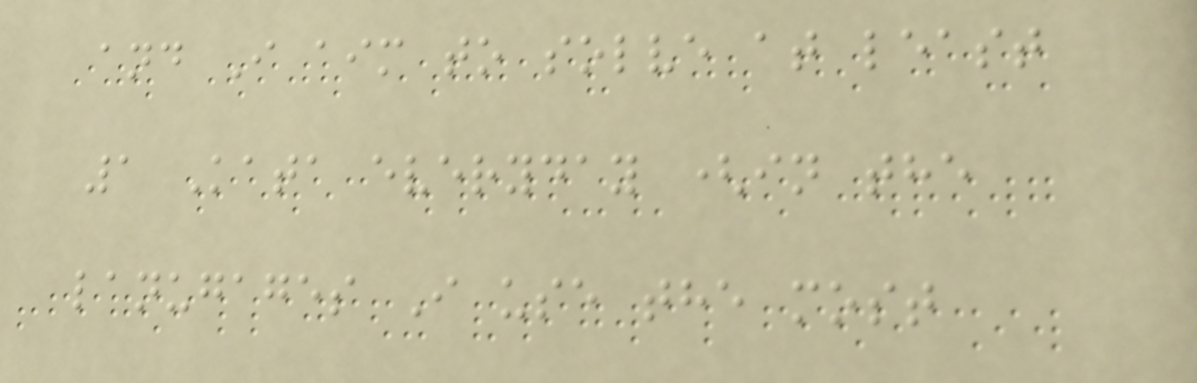and I aim to solve at least
1 Kata everyday (in the
lanugages I use the most
